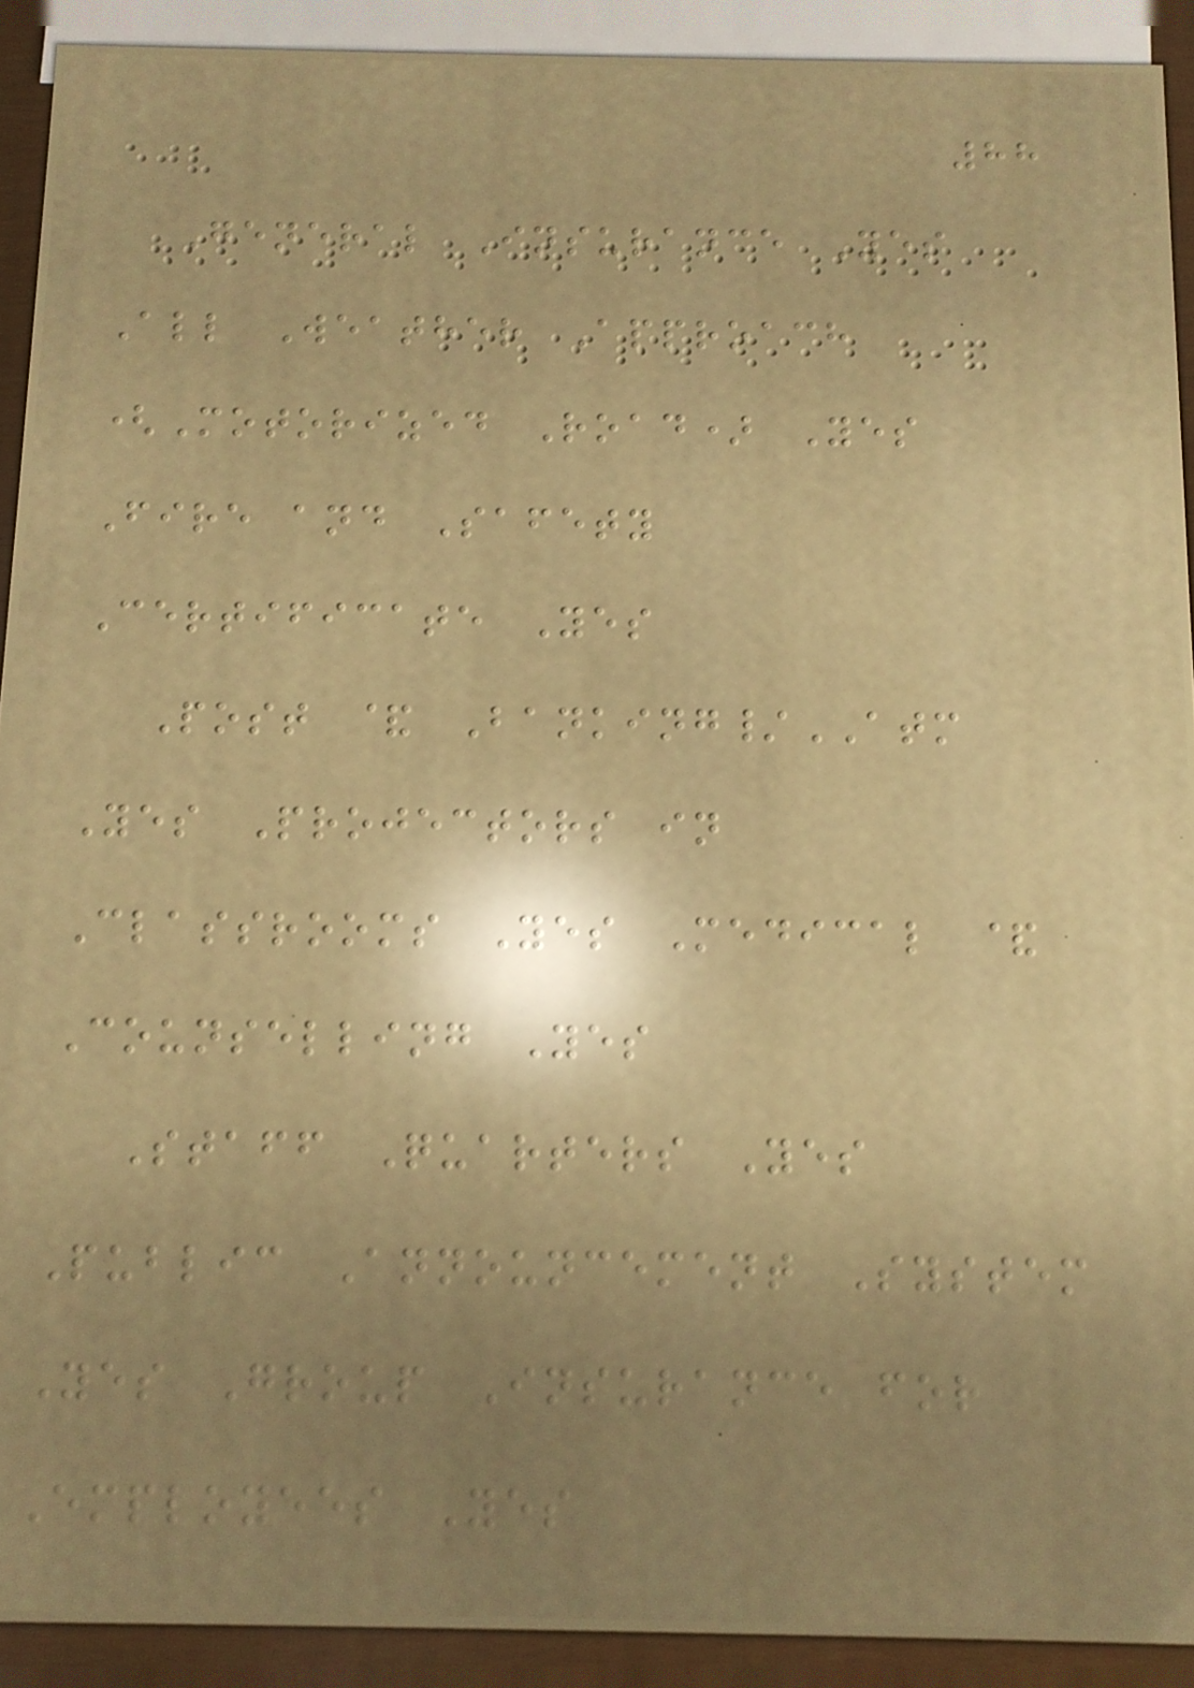88
General Insurance Yes
All Weather Approach
(Motorized Road) Yes
Fire and Safety
Certificate Yes
Post & Banking/ATM
Yes Projectors in
Classrooms Yes Medical &
Counselling Yes
Staff Quarters Yes
Public Announcement System
Yes Group Insurance for
Employees Yes
